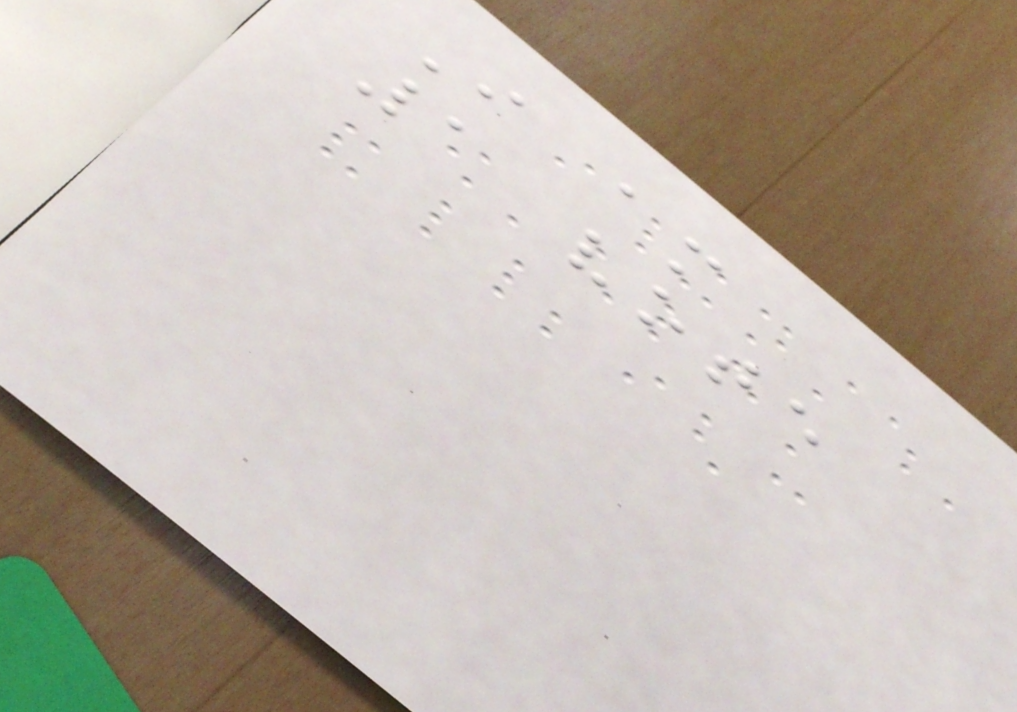I am
1 vote
